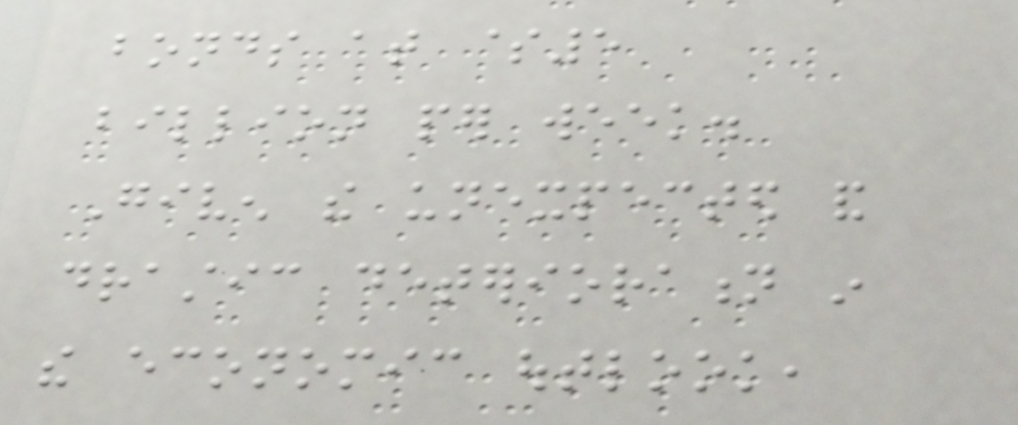bonds at $5
billion per week.
Given the unexpected and
drastic deterioration in
the economic outlook,
